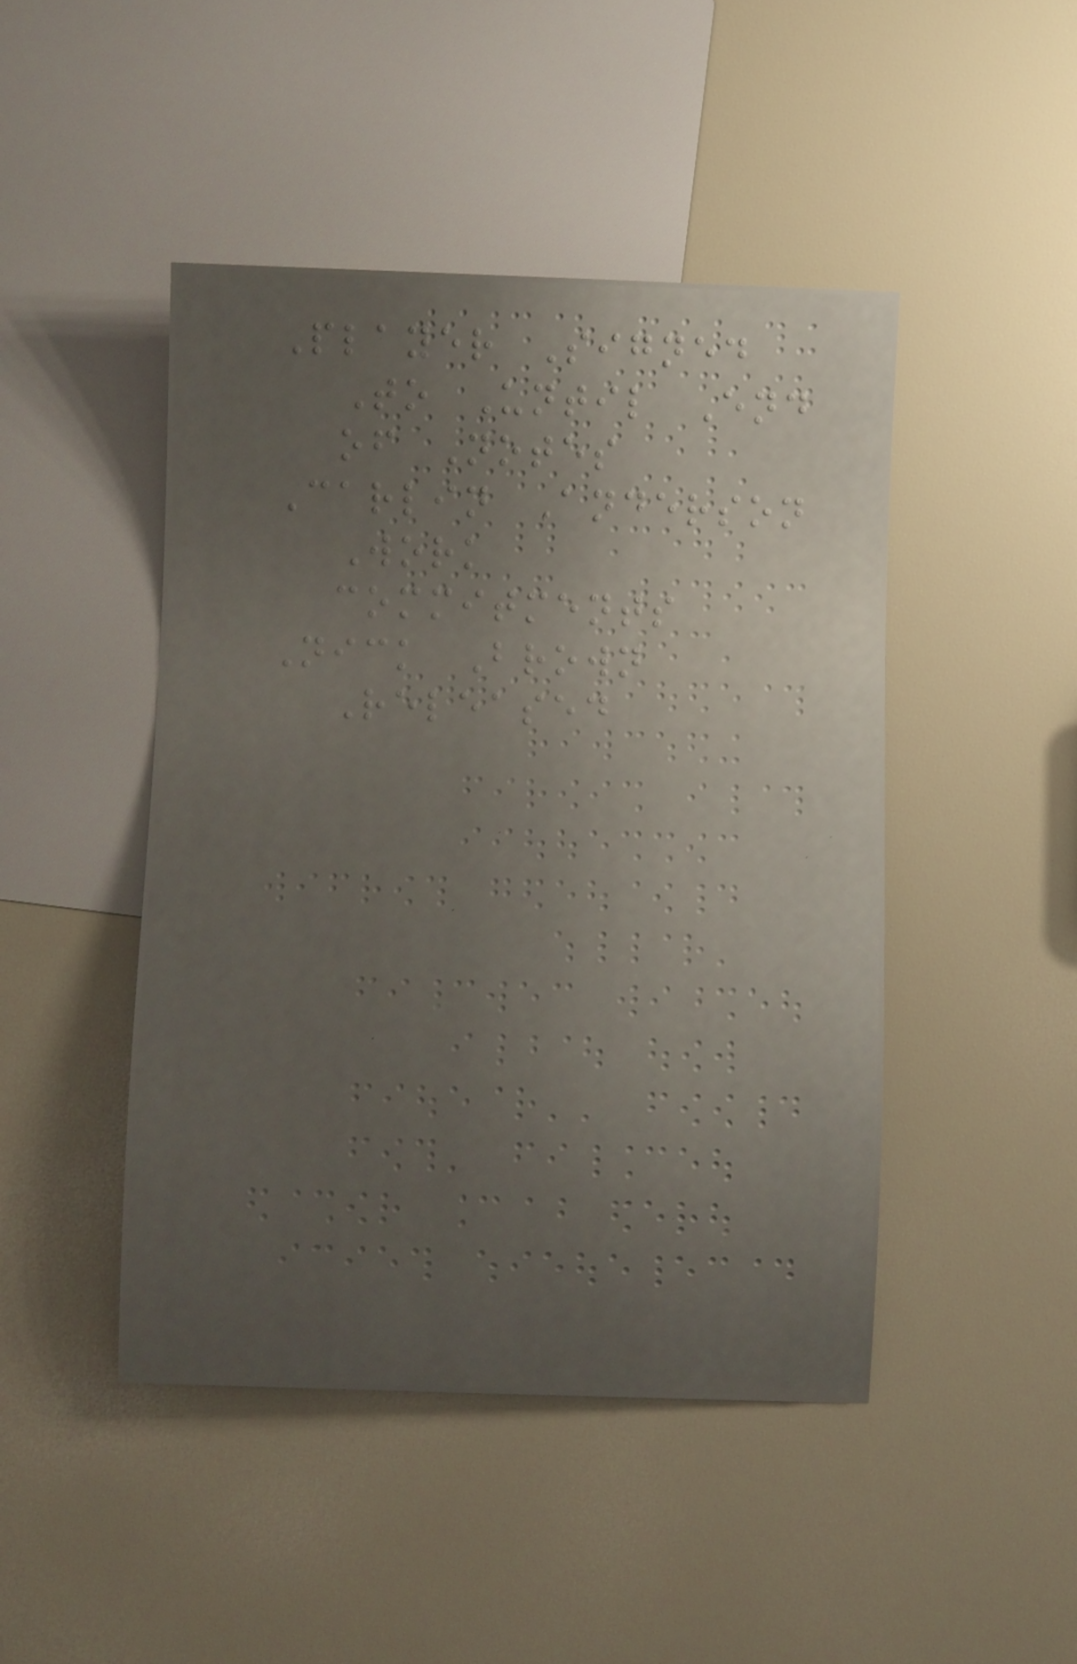Player Signed
To Until End
of Notes
Carlin Anderson
Work
commitments
Nick Brown
Released
